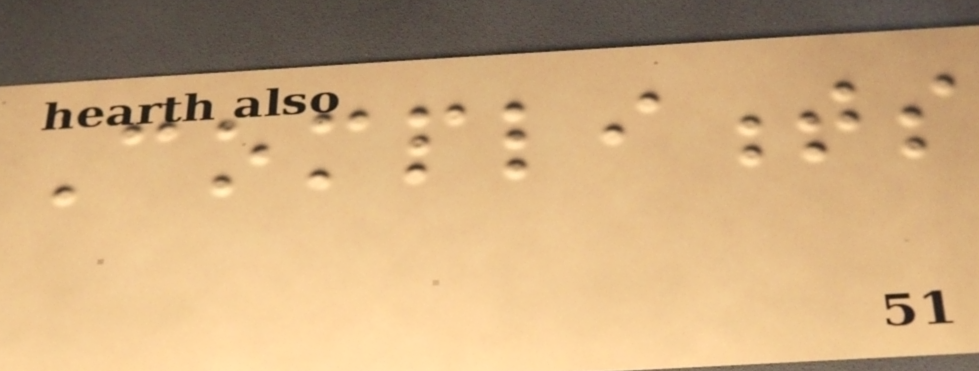Compliments
